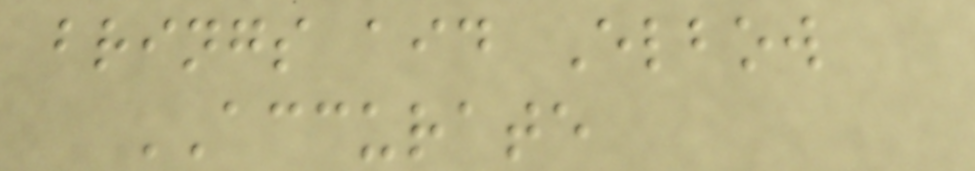brings aid Elbow
ACCURATE
